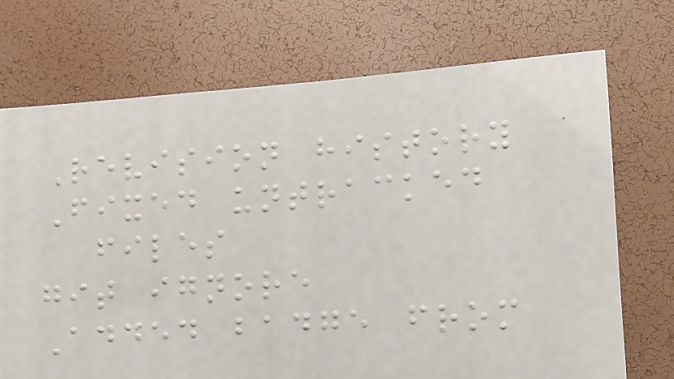Revision history
Fixed untracked
files
git ignore
Added badge from
